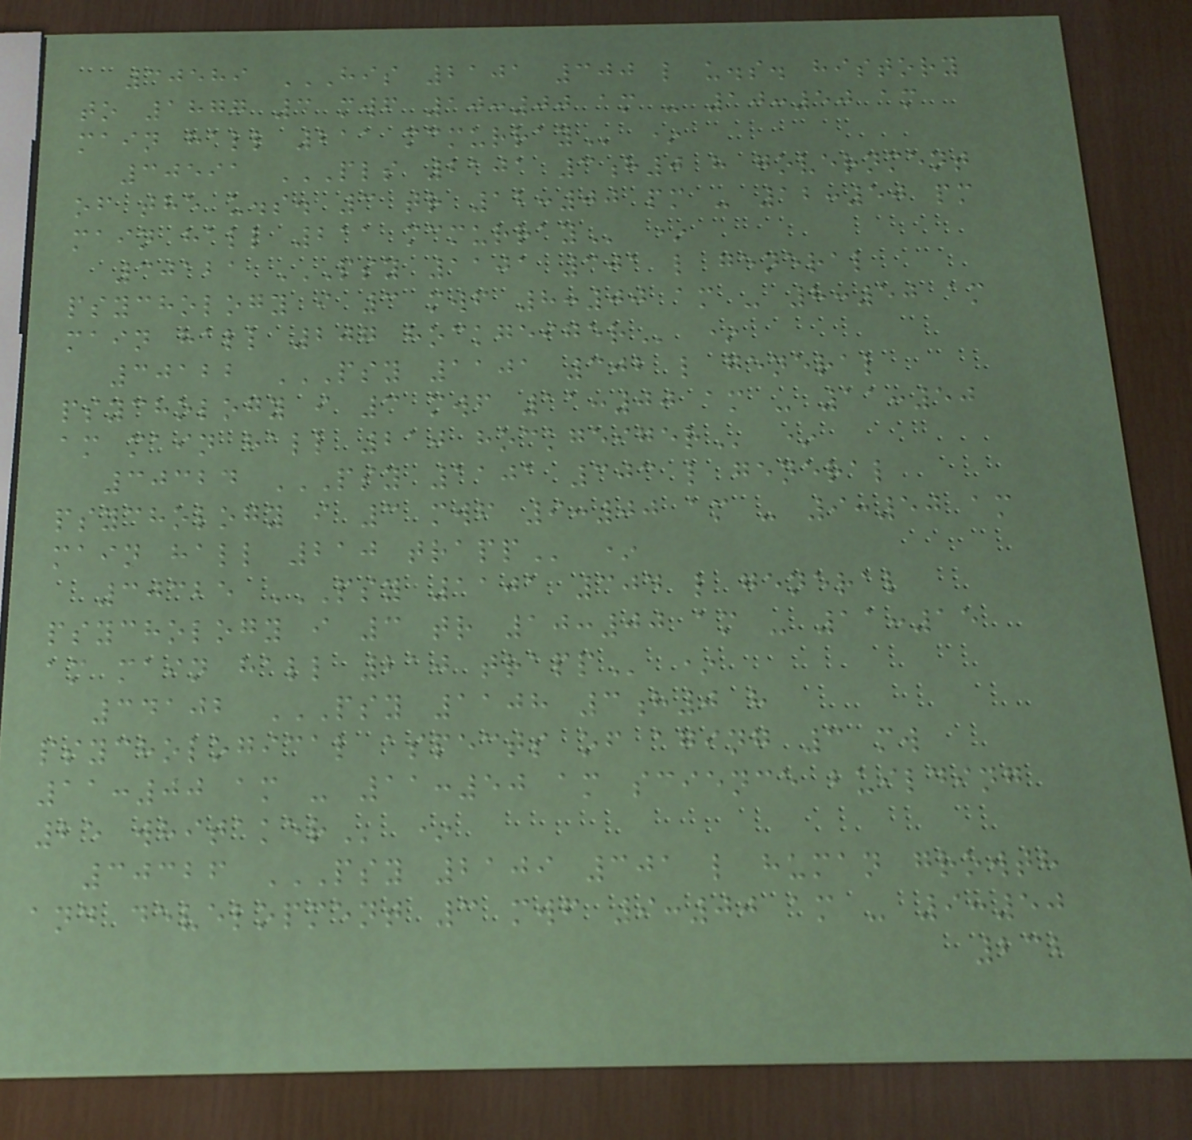30589 HIS 2101 300 L U.S. HISTORY
TO 1877 3 MWF 10:00 AM - 10:50 AM
MAIN HALL 211 MCMURRAY *
30591 PLS 2101 3H0 H GOVERNMENT
OF THE U.S. 3 TR 12:00 PM - 12:50 PM
MAIN HALL 211 MCMURRAY *
30121 PSY 1101 301 L GENERAL
PSYCHOLOGY I 3 MWF 8:00 AM - 8:50 AM
MAIN HALL 207 HOCKGEIGER *
30122 PSY 1101 302 L GENERAL
PSYCHOLOGY I 3 MWF 11:00 AM - 11:50
AM MAIN HALL 210 HOCKGEIGER *
30324 PSY 1101 303 L GENERAL
PSYCHOLOGY I 3 MWF 9:00 AM - 9:50 AM
MAIN HALL 210 TRAPP *
30325 PSY 1101 304 L GENERAL
PSYCHOLOGY I 3 TR 10:00 AM - 11:15
AM MAIN HALL 210 TRAPP *
34102 PSY 1108 3H0 H
PSYCHOLOGICAL ASPECTS OF AGING 3 MW
11:00 AM - 11:50 AM SCIENCE BUILDING
25 WHITAKER *
30326 PSY 2109 301 L HUMAN GROWTH
AND DEVELOPMENT 3 MWF 9:00 AM - 9:50
232
